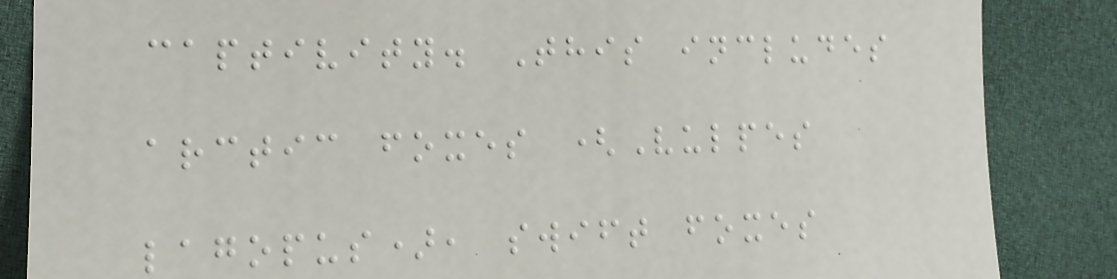captivity. This includes
arctic foxes (Vulpes
lagopus), swift foxes
